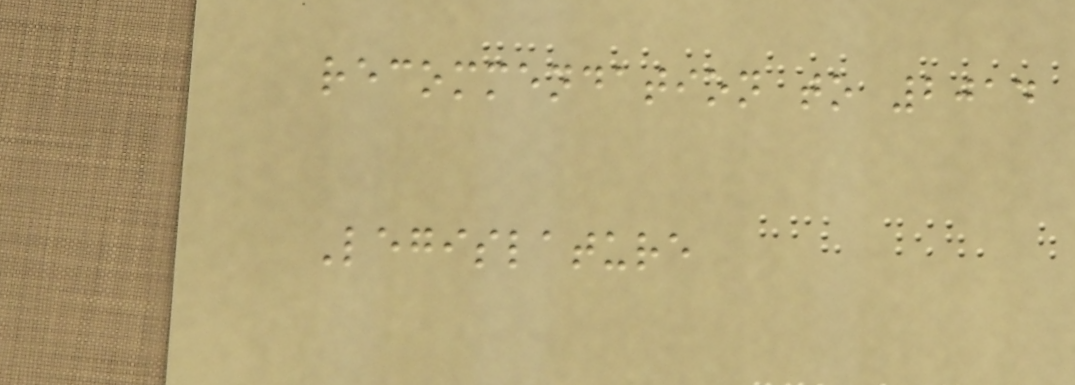recommendation to 2014
Legislature
